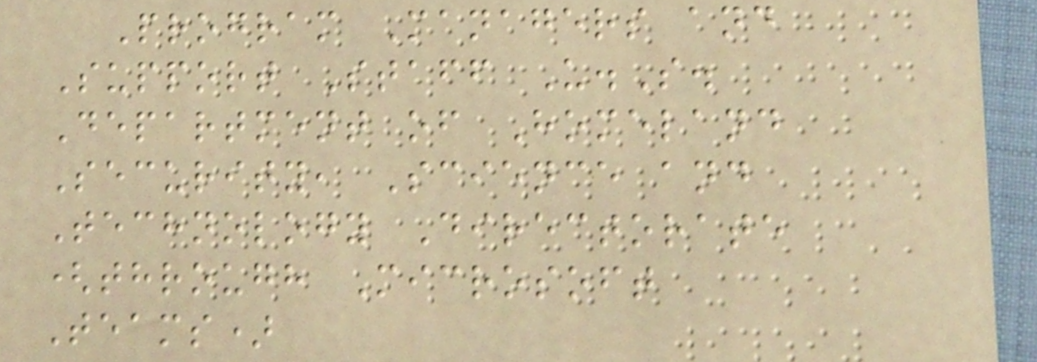Program Managers and
Support Staff U.S.
Department of Homeland
Security, Science and
Technology Directorate
(through Microsoft
Teams)
